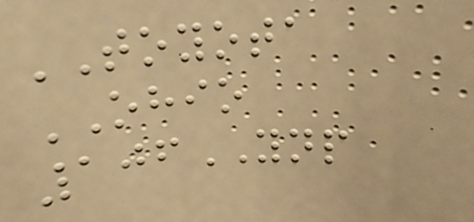TOYOTA
OHIO
106YNP
